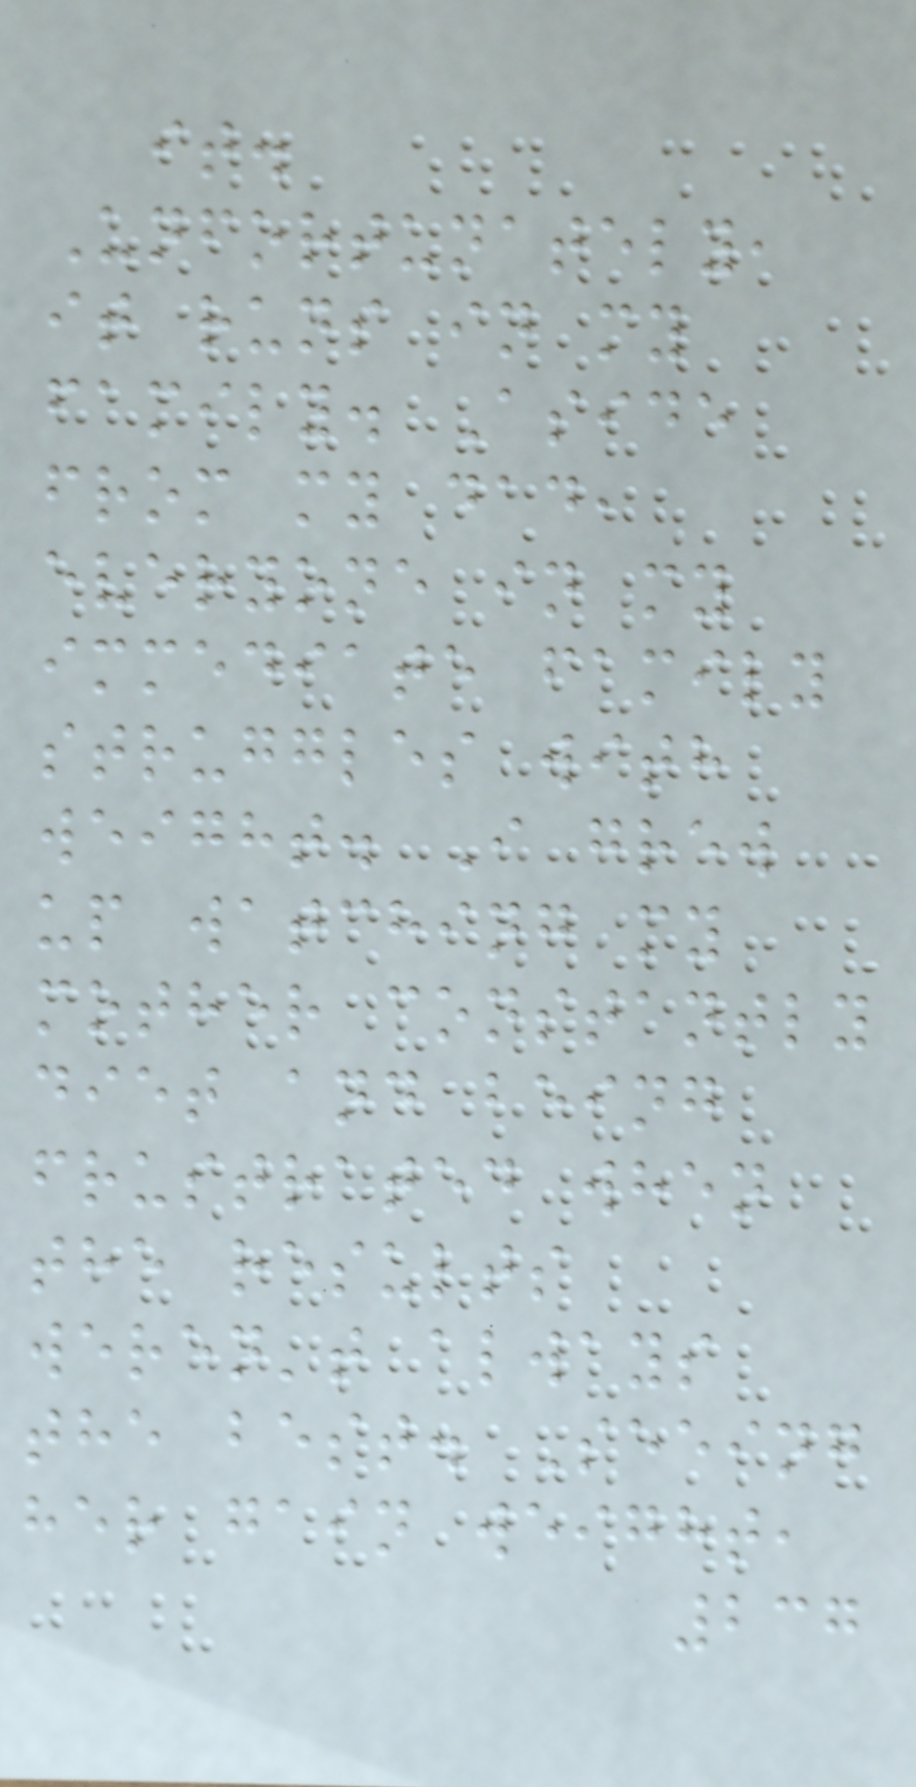it.
Unfortunately,
it runs in my
family. Aside
from my dad,
everyone in my
immediate family
struggles with
weight. I grew
up watching my
mother constantly
diet and being
frustrated when
the results
weren't always
the best. Seeing
her gain weight,
237
